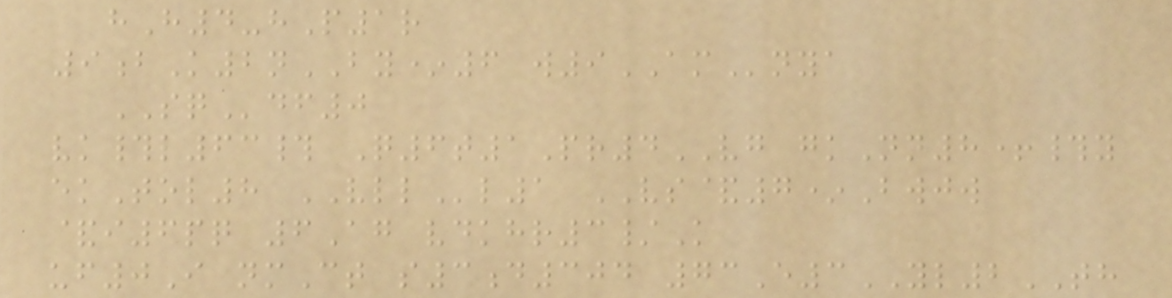hH4-hP1r
9bK2nBY*6 w9AMnya
SQdf0
vk#l63# Q6t1Pr4VG gkNn8+#y
ekTol8 VLLl1 VS&7*Bwjw
&i6pq 6Ag vdkhr3/K
uf0I nmCt s3d304 73E3YL2TH
